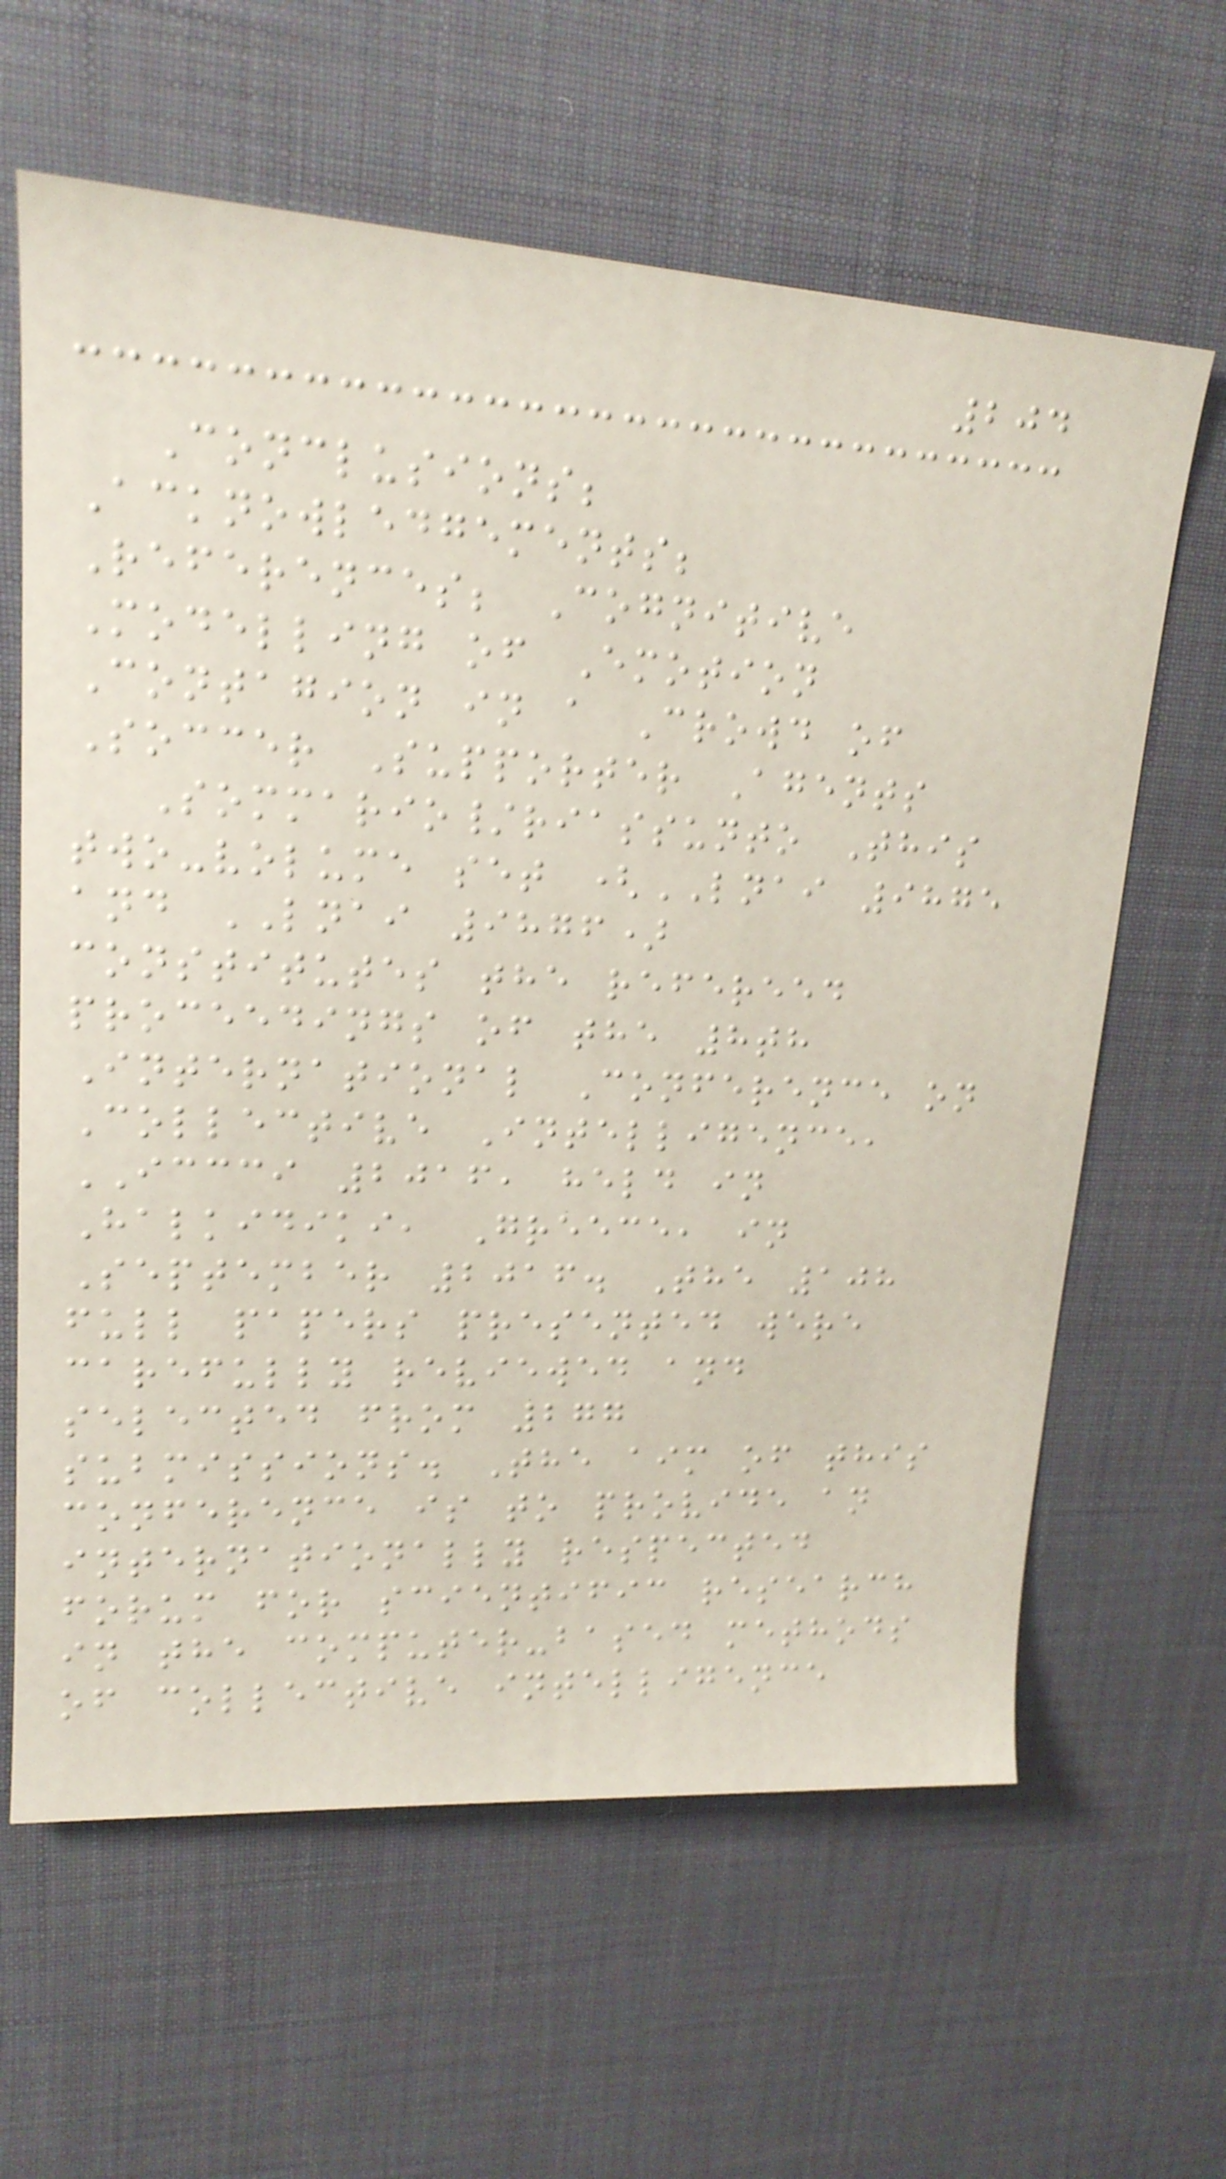204
Conclusions;
Acknowledgements;
References; Cognitive
Modelling of Emotion
Contagion in a Crowd of
Soccer Supporter Agents
Sommario/riassunto This
two-volume set (LNAI 9875
and LNAI 9876)
constitutes the refereed
proceedings of the 8th
International Conference on
Collective Intelligence,
ICCCI 2016, held in
Halkidiki, Greece, in
September 2016. The 108
full papers presented were
carefully reviewed and
selected from 277
submissions. The aim of this
conference is to provide an
internationally respected
forum for scientific research
in the computer-based methods
of collective intelligence
